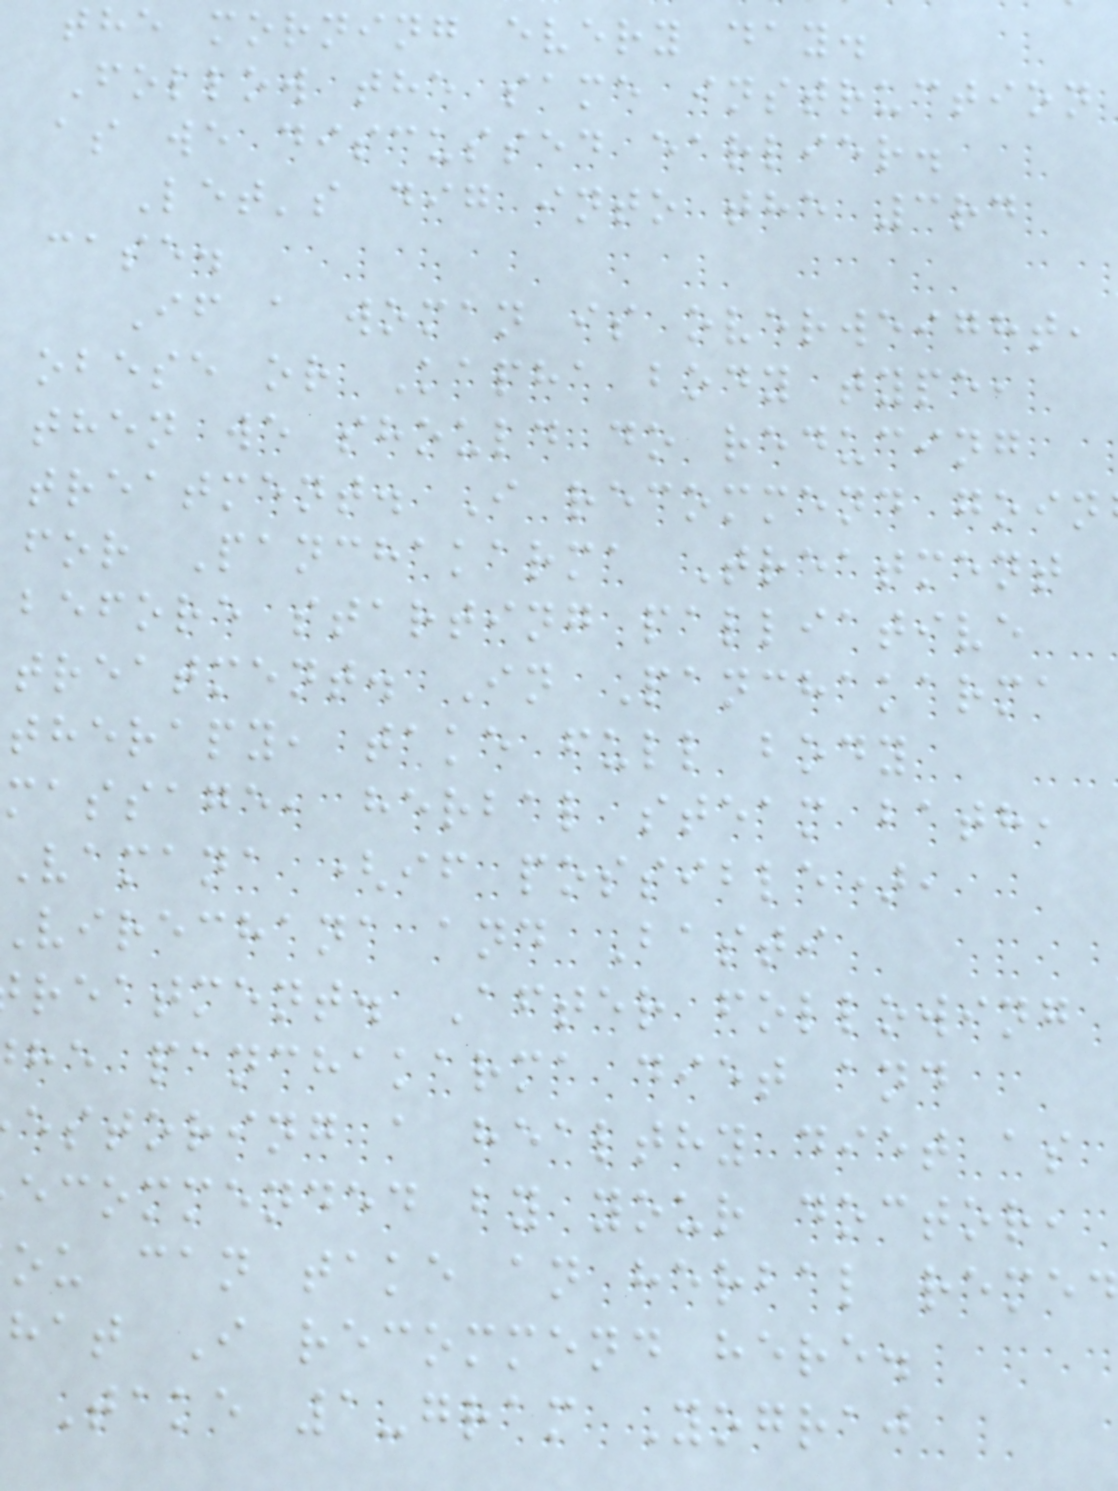the morning every day.
Follow the same instruction
as we discussed earlier.
Let's dig into the 3rd
case.
If a woman is overweight,
obese or Kapha body type,
then we should do reducing
treatment. I recommend goin
for Panchakarma Treatment
before starting palliative
treatment. In Panchakarma
therapy, take full body
massage, herbal steam bath,
Vamana (if possible),
virechana and Basti
reatment. After following
he panchakarma diet and
estoring a healthy diet as
ecommended by your doctor,
ou can take an herbal reme
hat I recommend here.
Take 1-gram Yograj
